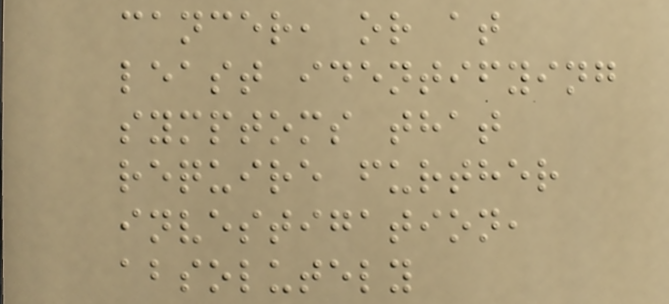cancer, or at
least identifying
symptoms that
require further
investigation,
absolutely
